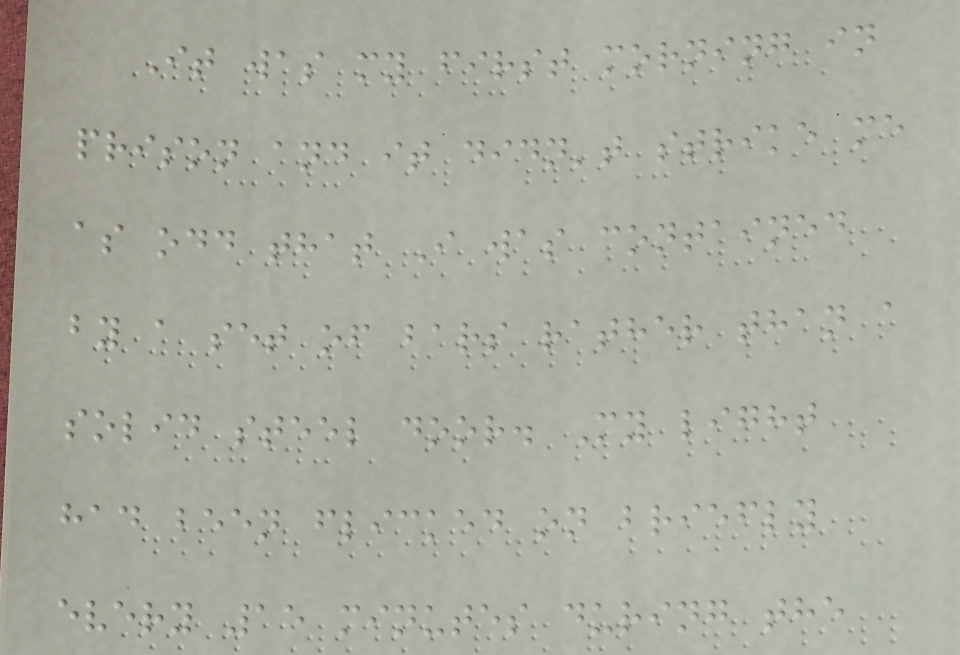It was my first morning in
prison and it didn't strike me
as odd that I was contained
by a set of bars rather than a
solid steel door. My light
had been flicked on briefly
every 15 minutes during the
